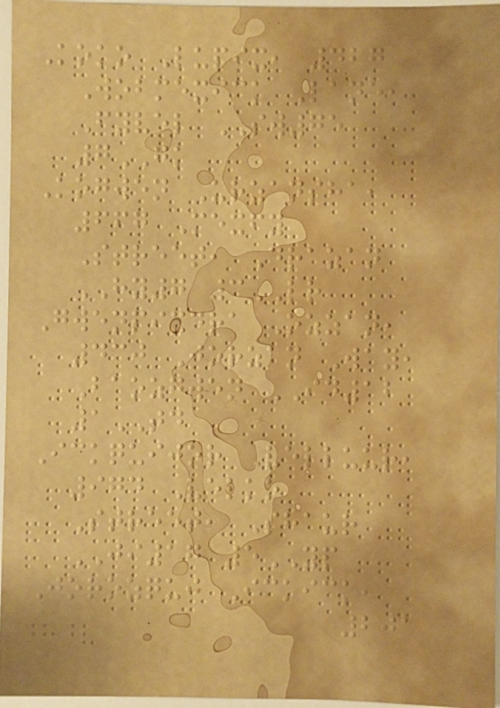Koko Lupix, 427
Wobmexick Lane,
Fyvel SW75
7GK
Kogwen Urzansha,
667 Mexfy
Street, Drazan
HY7 3LR
Gwenpixdra Ozzan,
430 Jorzan Way,
Baozgwen ID12
1TD
Ickquijor Velluur,
974 Velko
Street, Shaur
JI17 5YP
Jorozqui Ickick,
201
